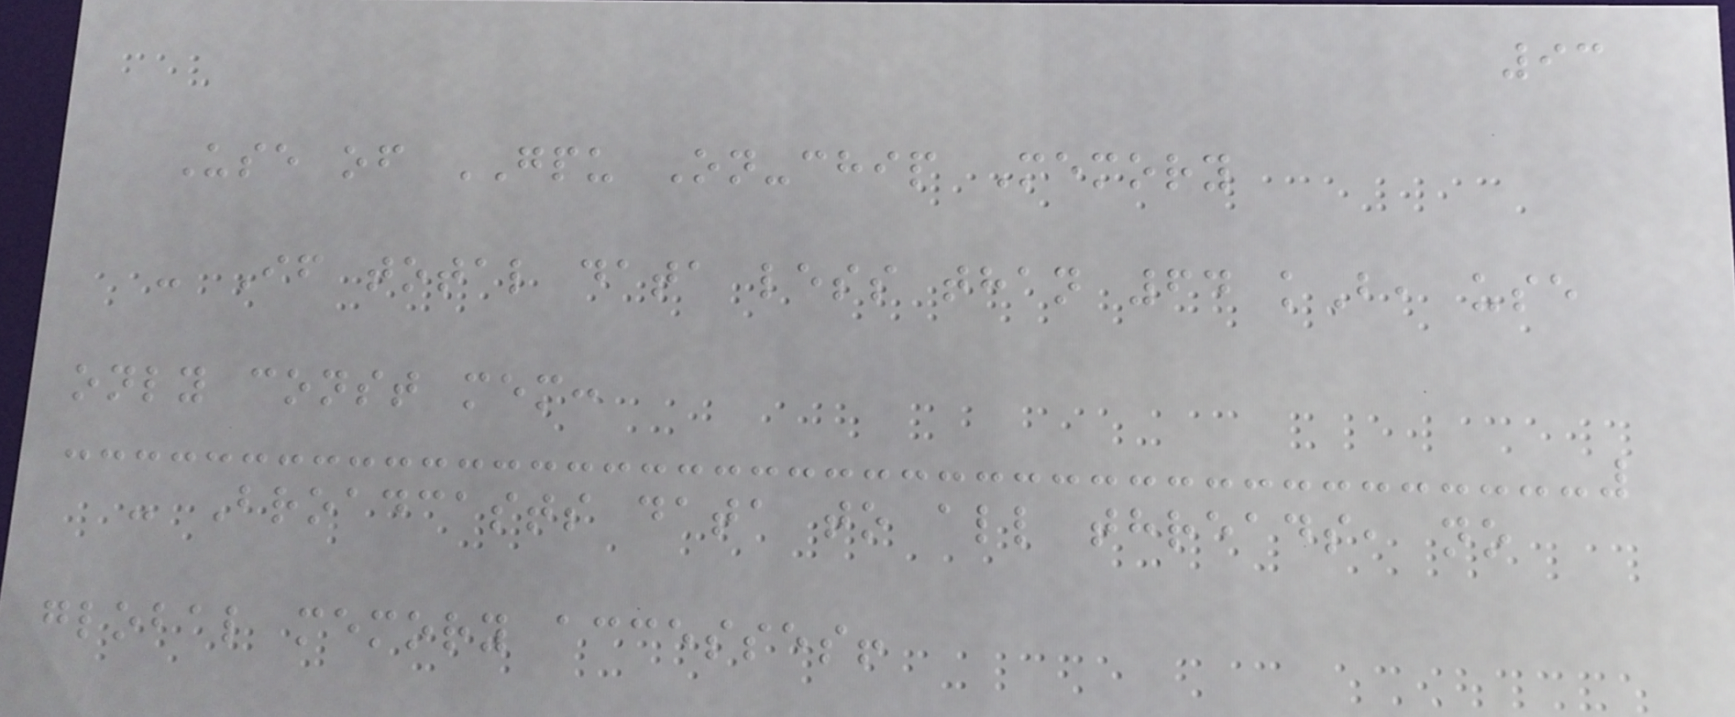93
Use of GPU On-chip Memory
- If total data less than 64 kB, use
only const mem:
- Broadcasts data to all threads, no
global memory accesses!
